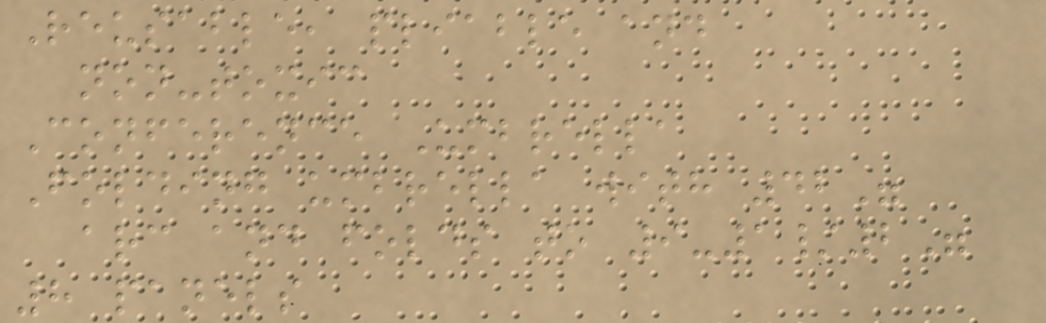Reusable, pliable and
non-toxic
Conference Umbrella
Folding umbrella with 42"
arc and folds to 9-1/2"
8 panels
